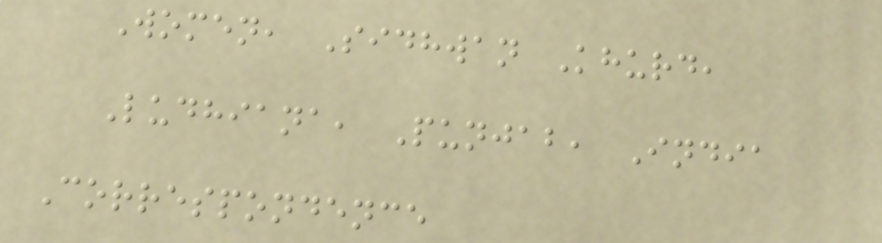Women, Sidhwan Khurd,
Ludhiana, Punjab, India
Correspondence
